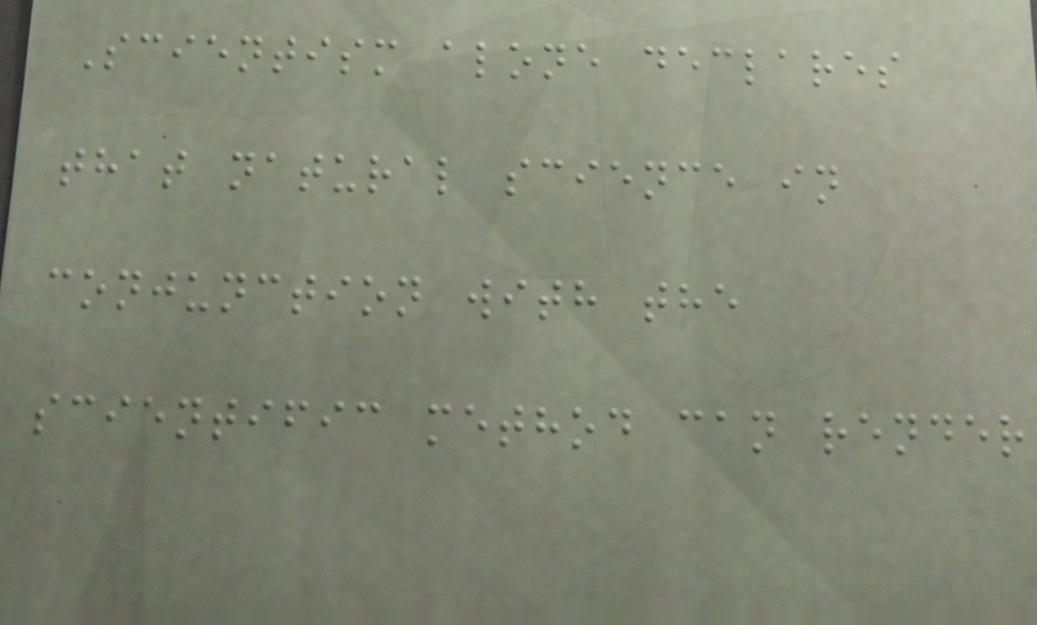Scientism alone declares
that natural science in
conjunction with the
scientific method can render
